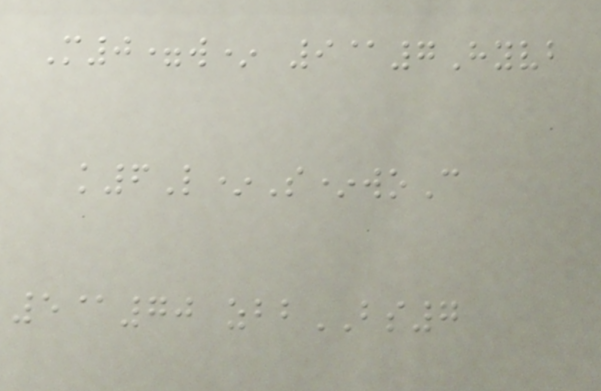M0=w* 9@7Hyvb
k6L*S*woC
5@70 zbbBS7
